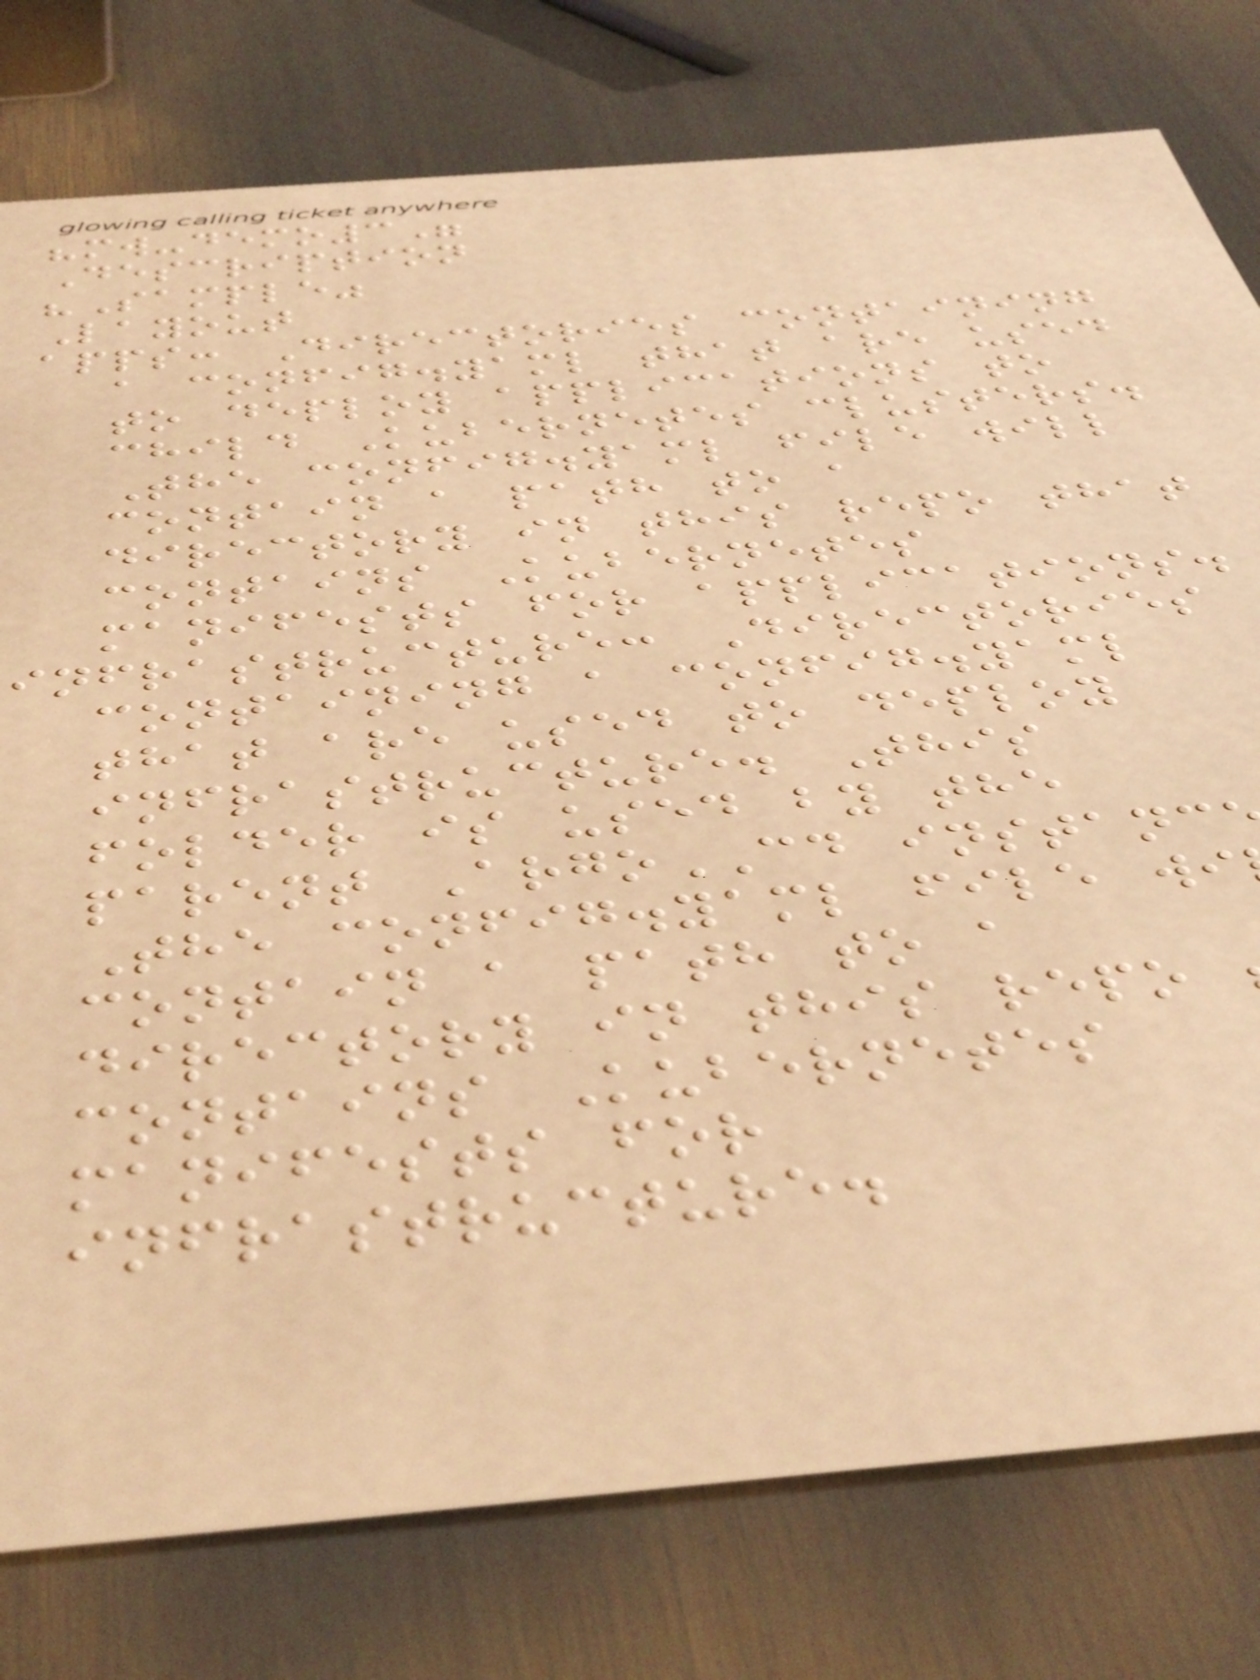"mw-demo3"
Description
"Sample"
Layout
apps: Directories containing
a config.yaml that are used
to deploy applications to
child Kubernetes clusters.
The config.yaml file will
contain a path to a
directory in this repo that
contains Kubernetes
manifests for applications.
infrastructure: Directories
containing a config.yaml
that are used to deploy
infrastructure. This
folder is used by the
parent ArgoCD instanc
The config.yaml file wi
contain a path to a
directory in this repo
contains Kubernetes
manifests for
infrastructure.
